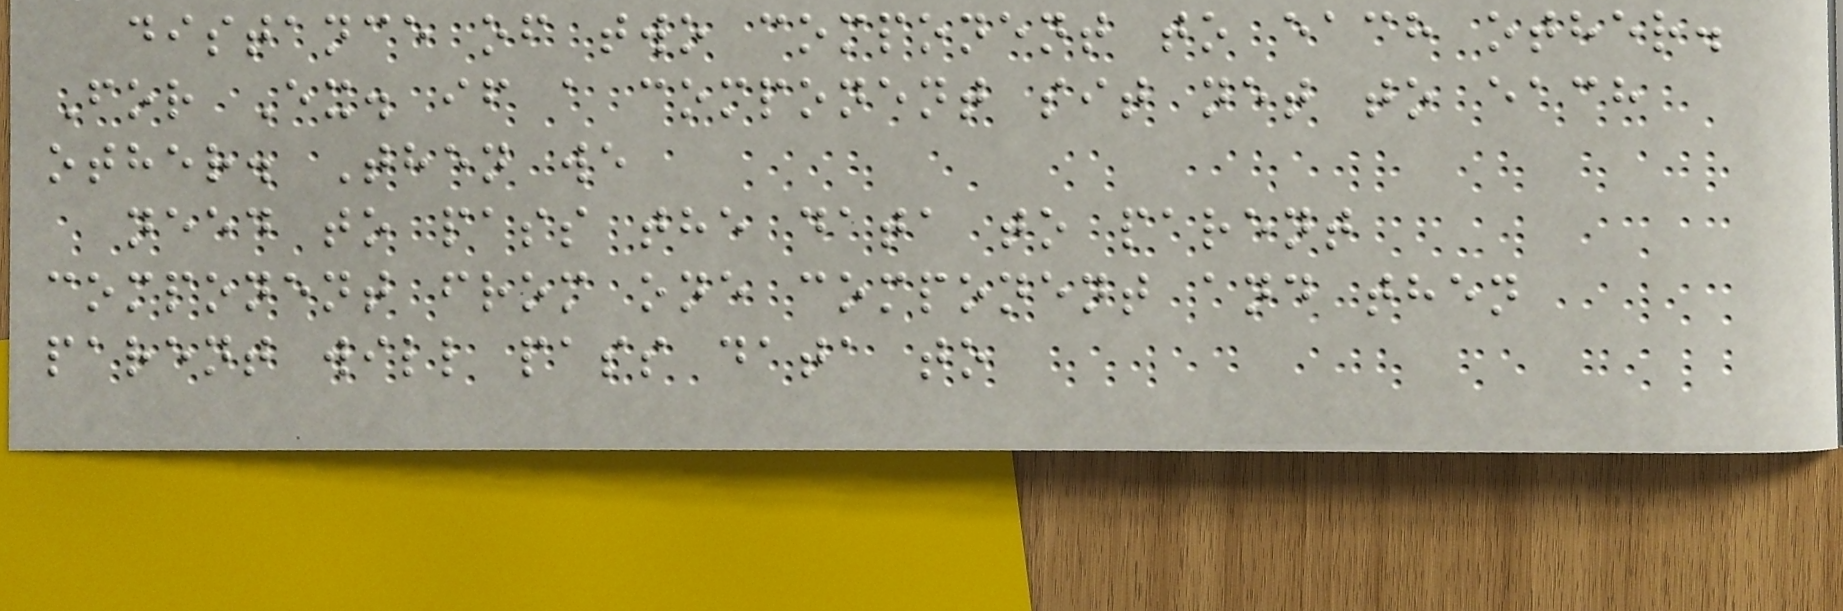distance of two component to each other.
For Ex. if a component sit net to each
other. Then we
need to pass the data to parent
component from one component and then
parent will pass data to
